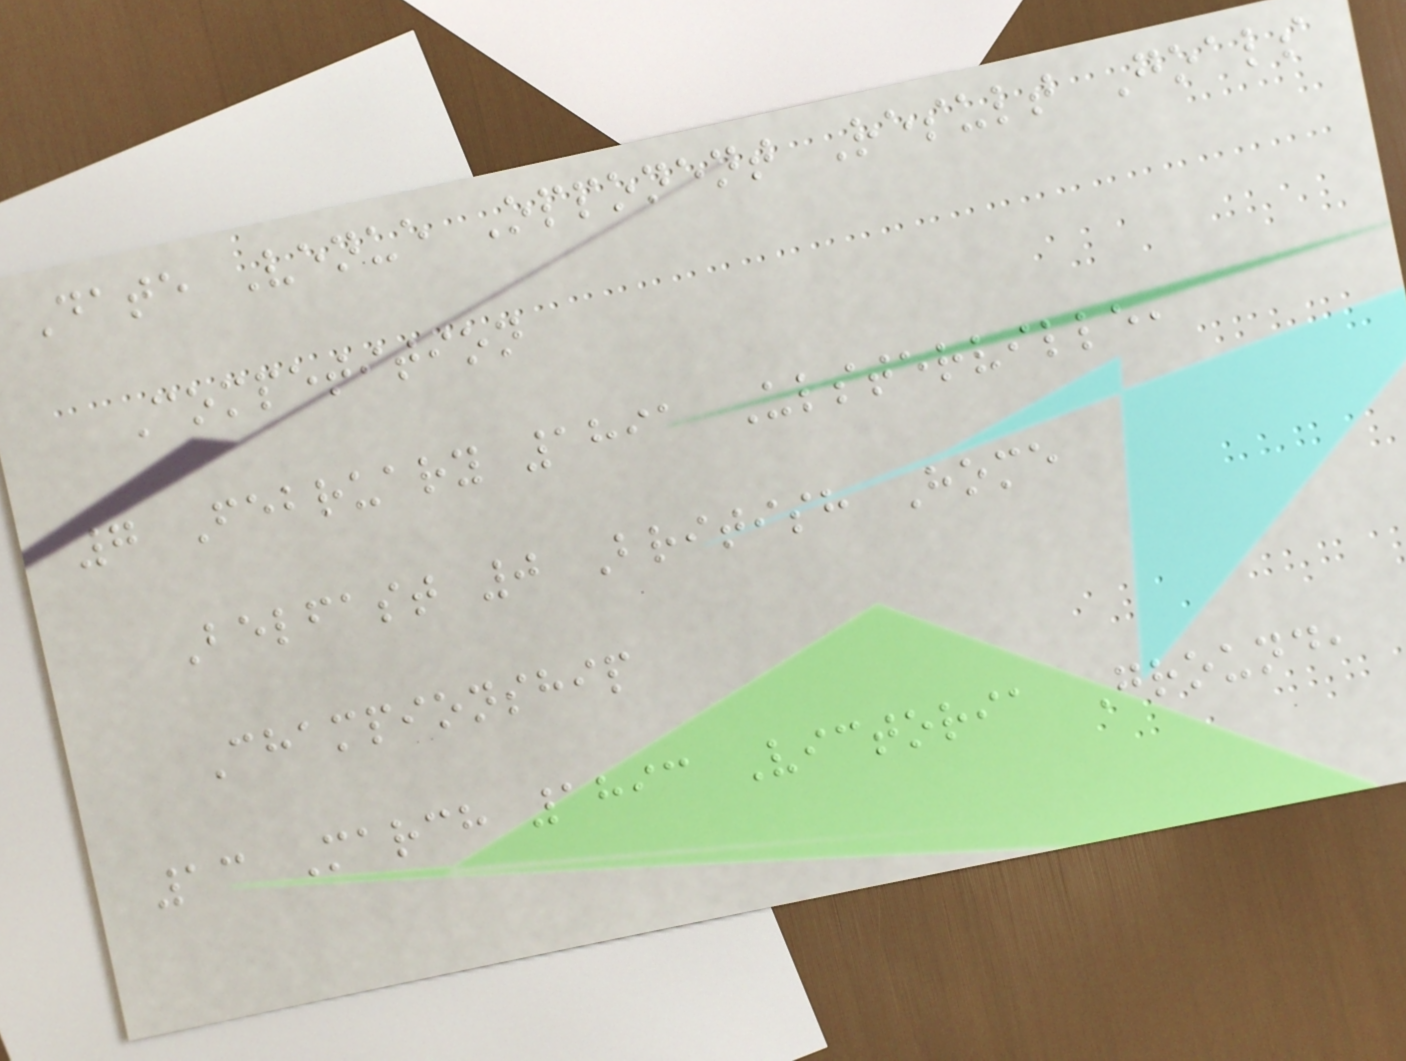Date Venue Opponent Result Goals
Competition
7 February 1891 Ulsterville,
Belfast 0 British Home
Championship
13 March 1893 Victoria Ground,
